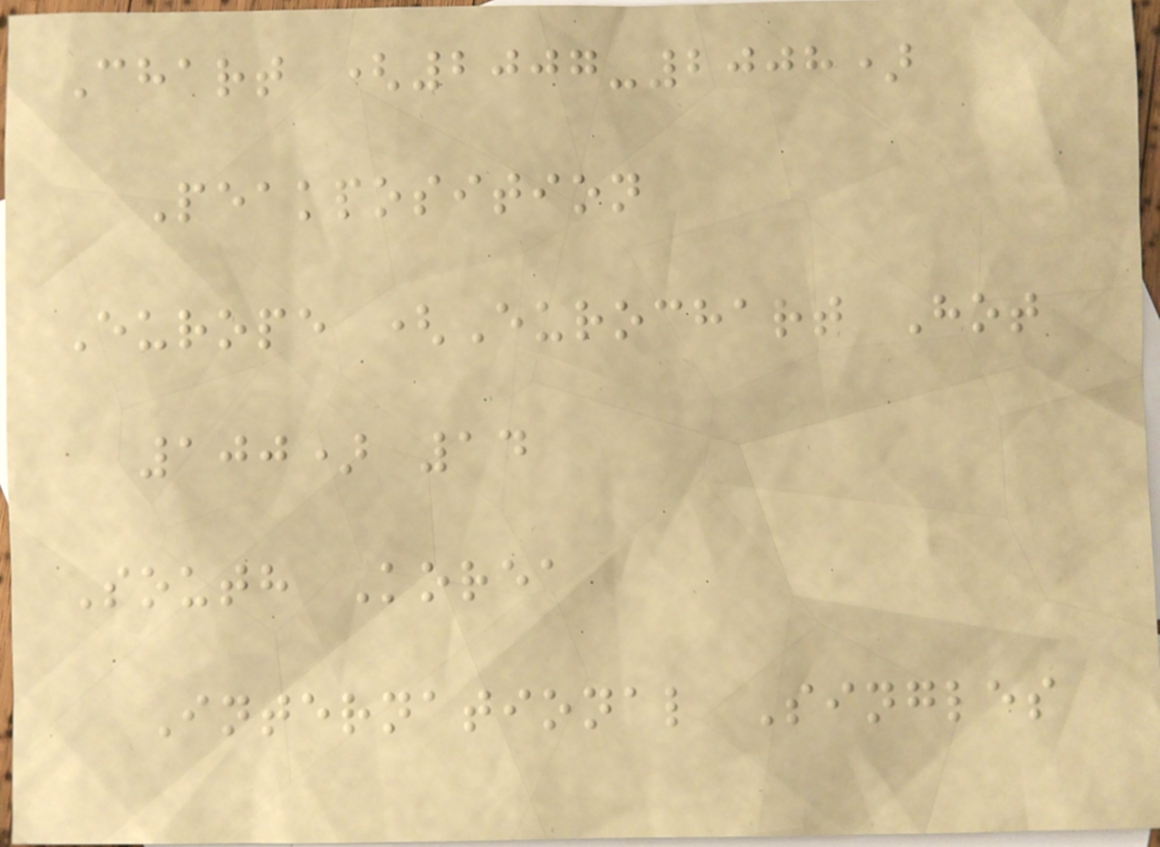Chart (2007-2008)
Peakposition
Europe (Eurochart Hot
100) 14
South Korea
International Singles
